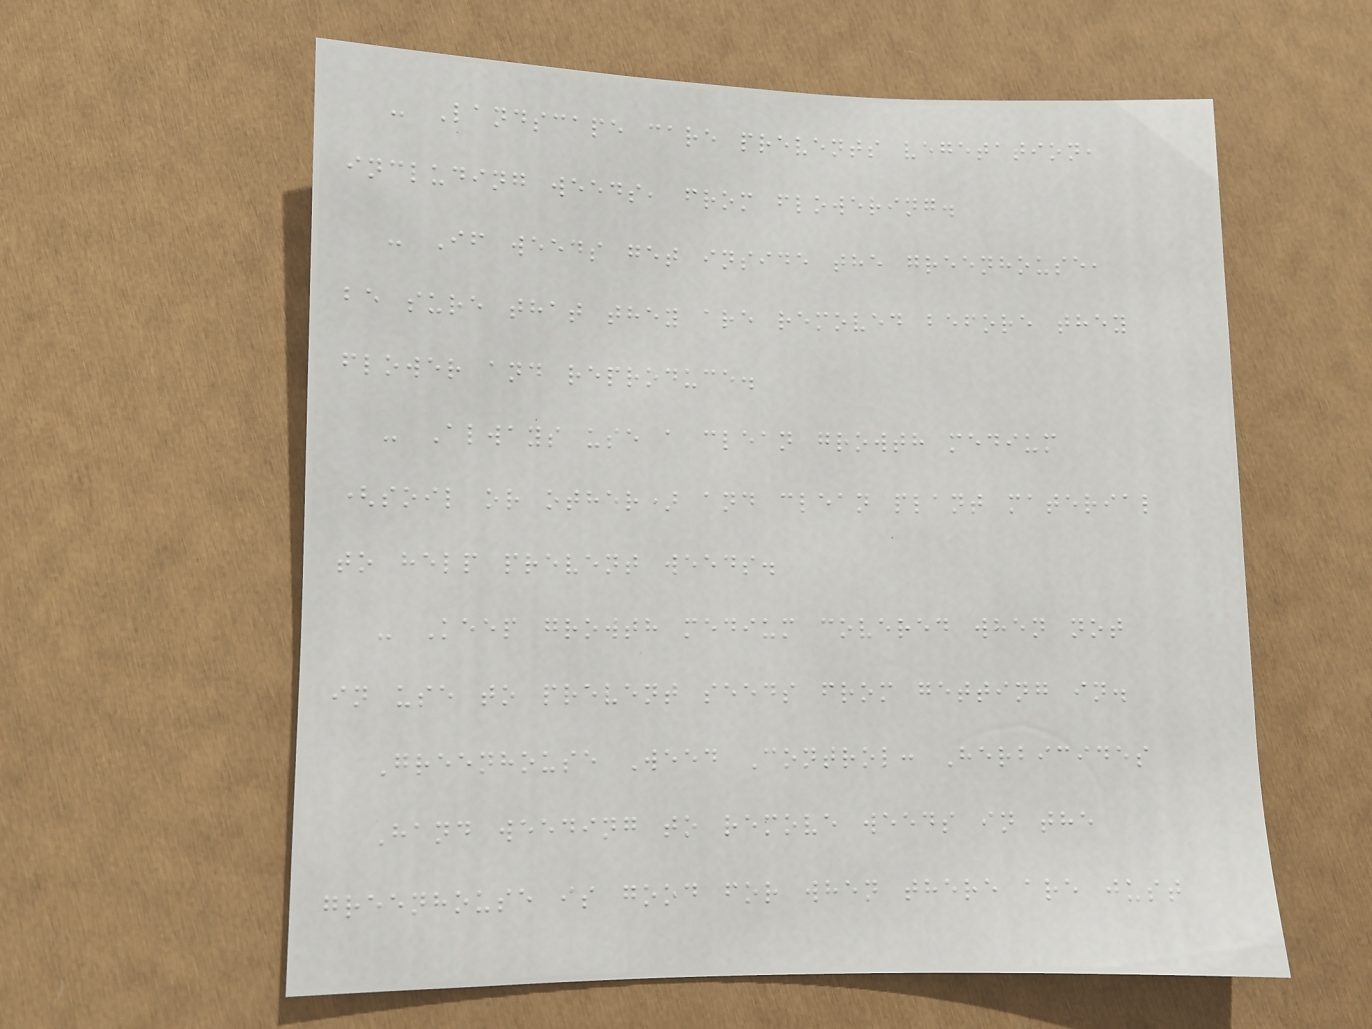- Landscape care prevents vegetation,
including weeds, from flowering.
- If weeds get inside the greenhouse,
be sure that they are removed before they
flower and reproduce.
- Always use a clean growth medium
(soil or other) and clean plant material
to help prevent weeds.
- Keep growth medium covered when not
in use to prevent seeds from getting in.
Greenhouse Weed Control: Herbicides
Hand weeding to remove weeds in the
greenhouse is good for when there are just
